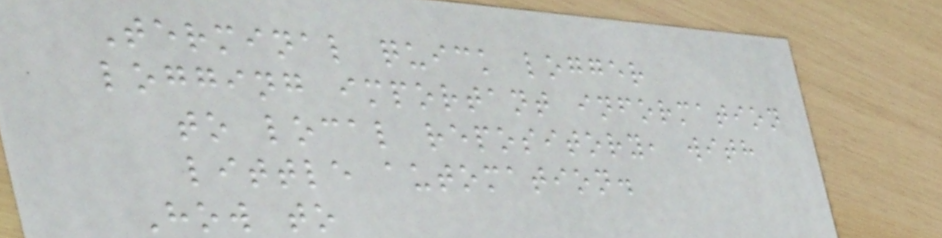Terminal quick logger
logging important information
to local repository, with
little automation.
How to
